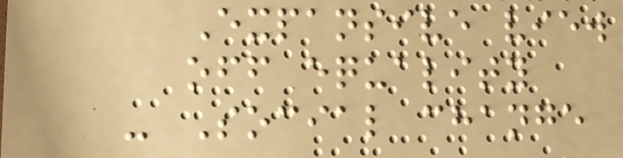Expansive view
off equality
- Social change
